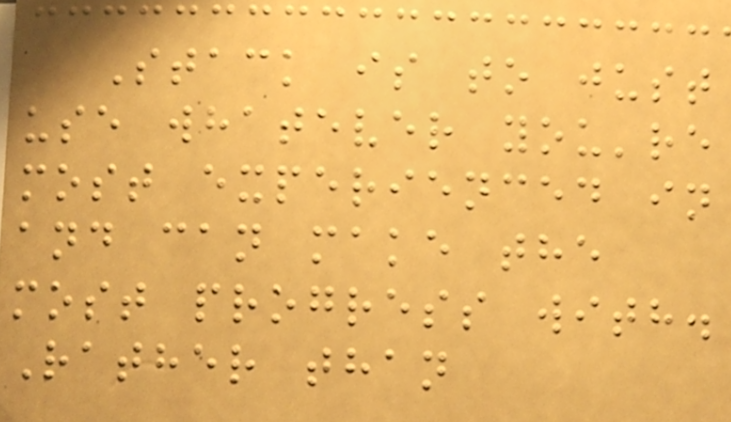Stack is to just
use whatever you're
most experienced in
and can make the
most progress with.
Rather than
